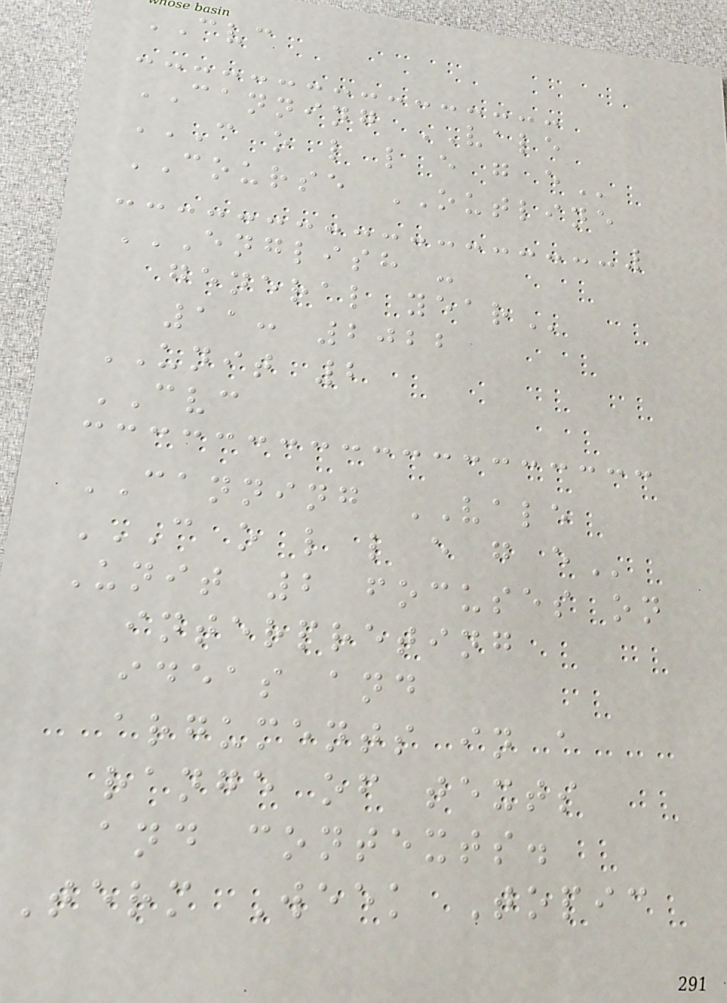CVC
CANNING VALE
C O L L E G E
COURSE OUTLINE
ENGLISH -
GENERAL YEAR
11: 2022
UNIT 2
CVC
CANNING VALE
C O L L E G E
Unit 2 focuses on
interpreting
ideas and
arguments in a
range of texts
and contexts.
Term Week Topic
